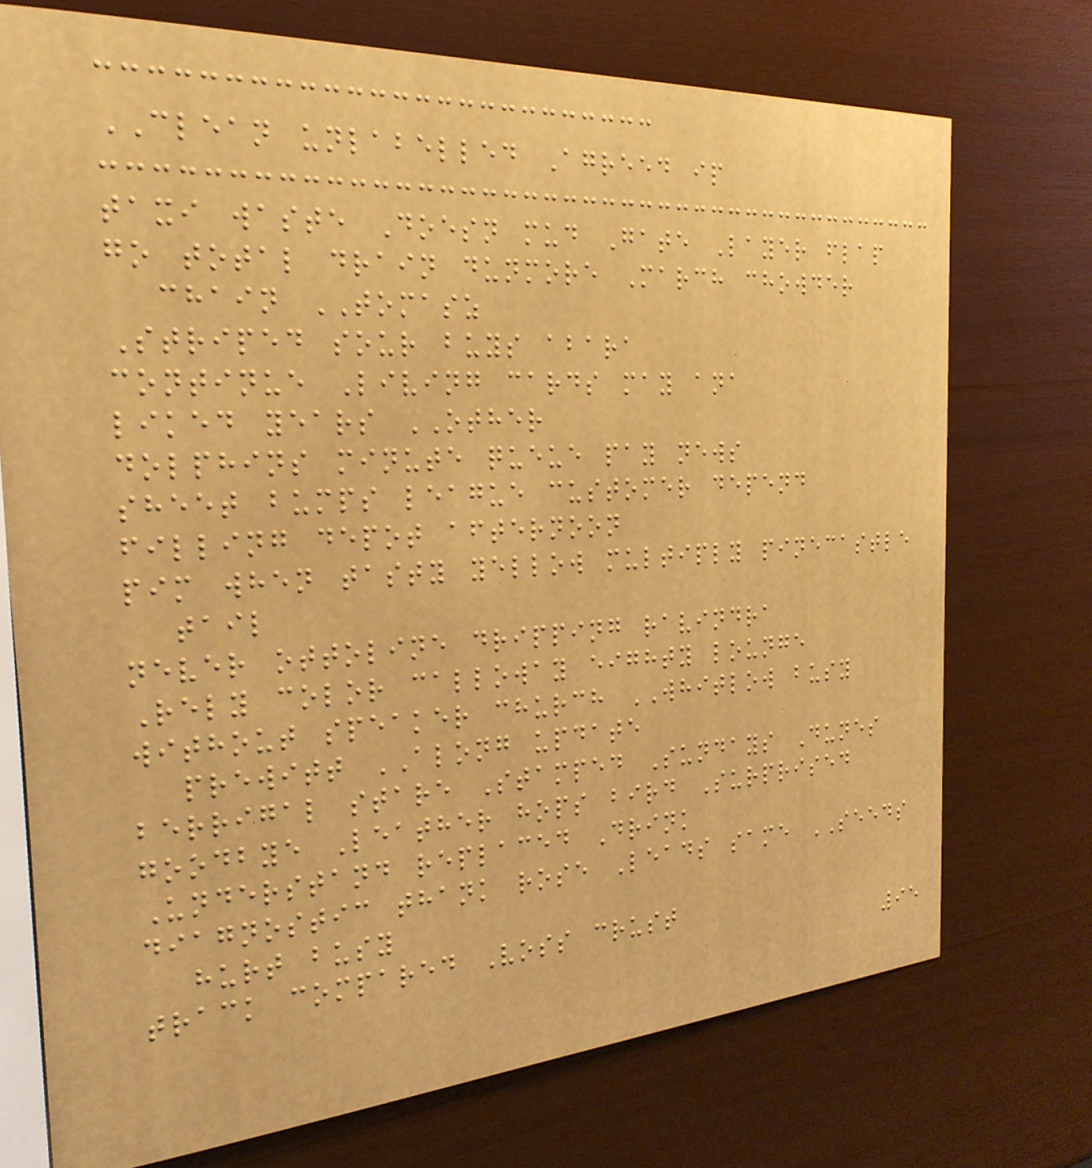CLEAN unlabelled Agreed ip
taxi waste Doesn mud Gate Layer flap
go total drain dunmore March chowder
chain TOMASZ
Striped sour buys abara
continue Living cards may ana
liked years OTHER
dolphins minute queue pay news
sheet bumps league customer depend
filling depot afternoon
pim when tasty yellow multiply pinecastle
tail
never ottoline dripping ravindra
Rely color calloway eighty lounge
without speaker church WHITLOW busy
prewitt ALONG update
berrigal stare Stamped Sundays Dunes
goodbye Leather hops bird Surprised
Understand replaced Drink
diagnostic thank rose Leads same SEEDS
hurt busy
track compared Voss crust
95
